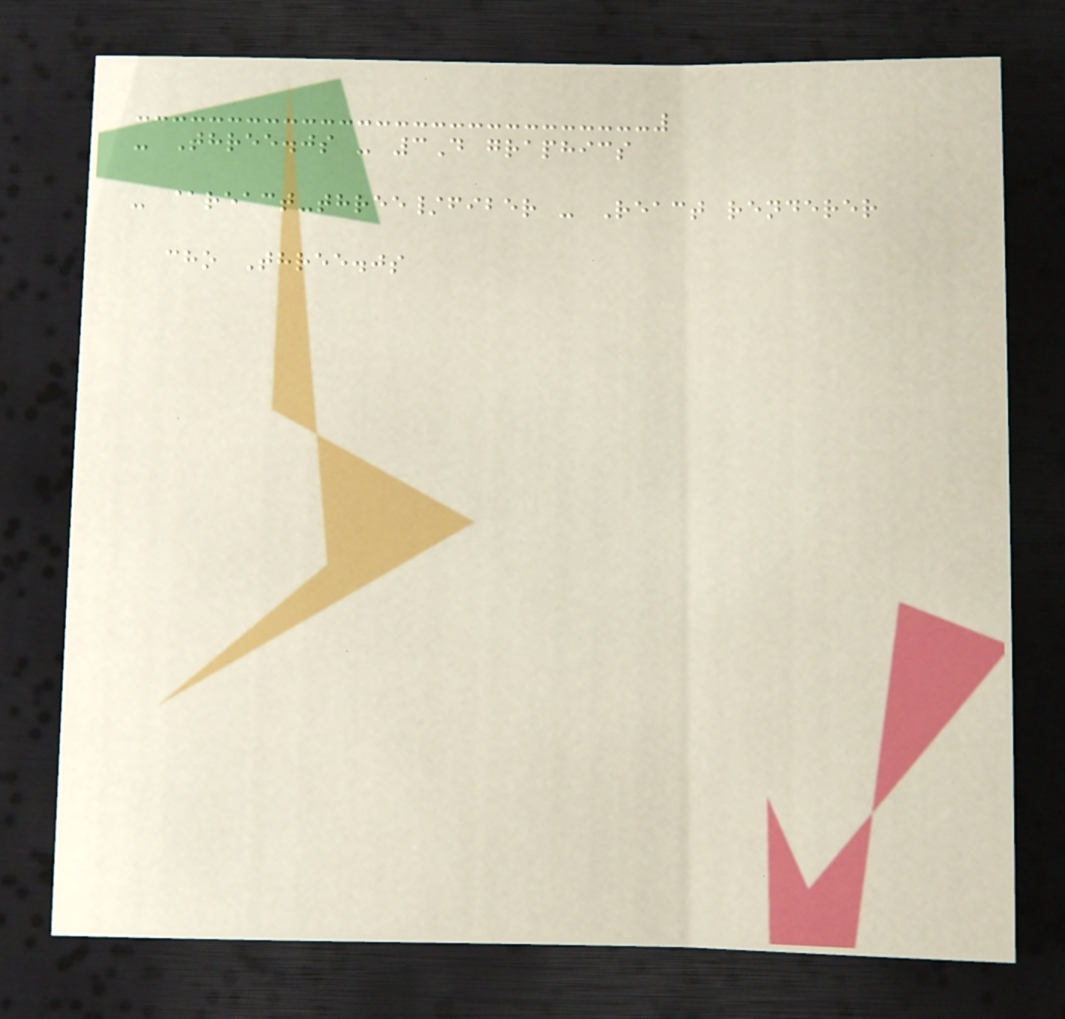- Three.js - 3D graphics
- @react-three/fiber - React renderer
cho Three.js
